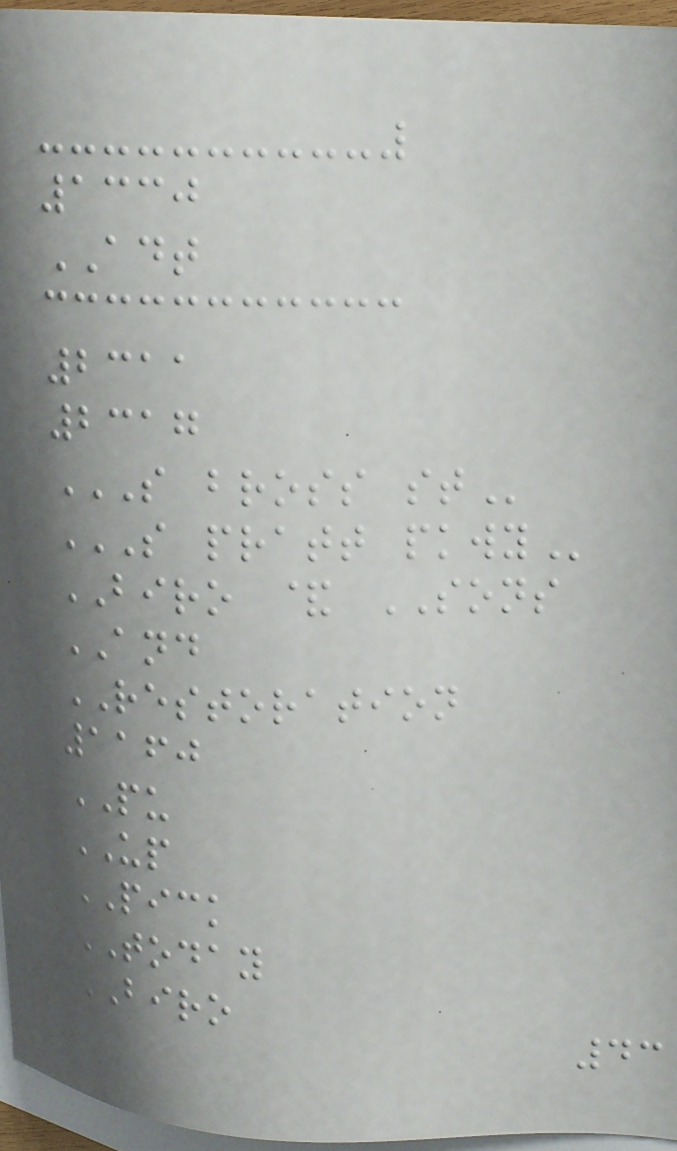1330
ADT
2311
2317
S BROSS ST
S PRATT PKWY
BIRO & SONS
AND
RESTORATION
1160
PU
UP
PICK
TODAY
BIRO
43
